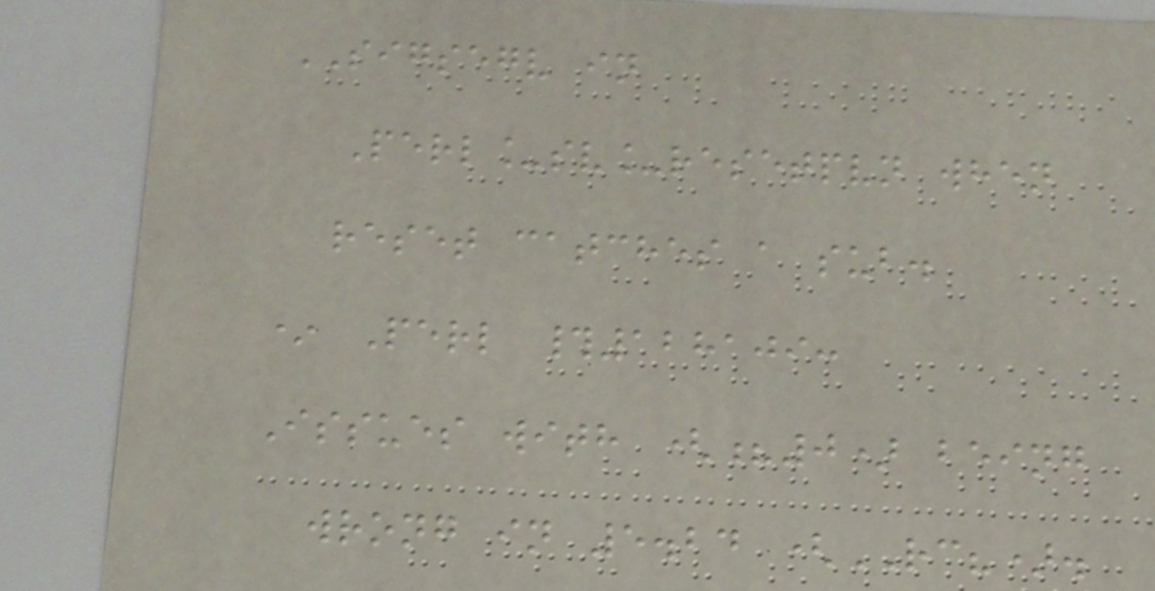SIGSEGV in
Perl_sv_resetpvn when
reset catches a sub.
* Perl #128109:
Issues with (?0) being
wrong in 5.24 (RC?).
